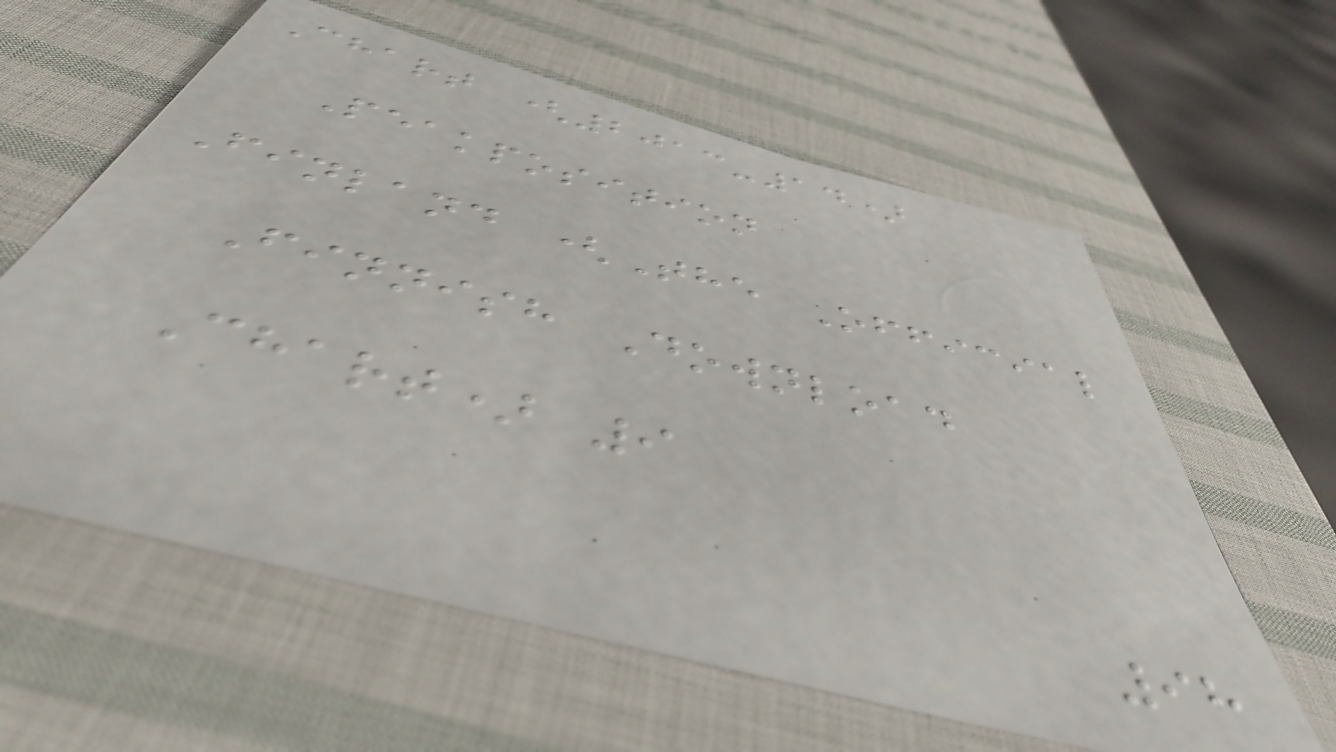Chart (2013-14)
Peakposition
Finland (The Official
Finnish Download
Chart) 9
98
